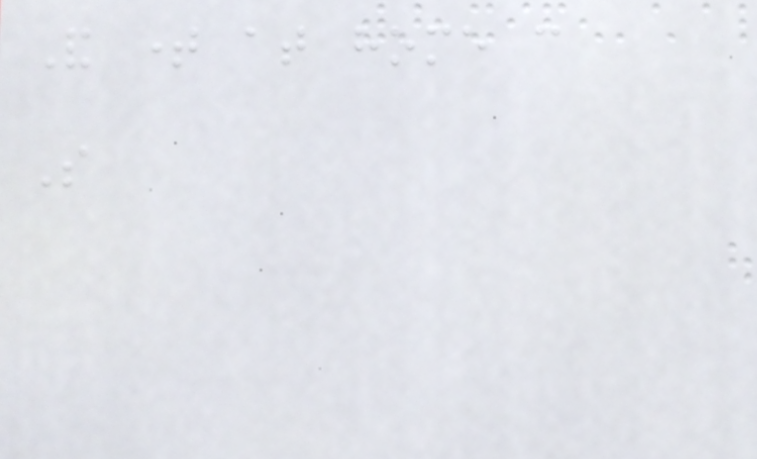And time at home can
So
